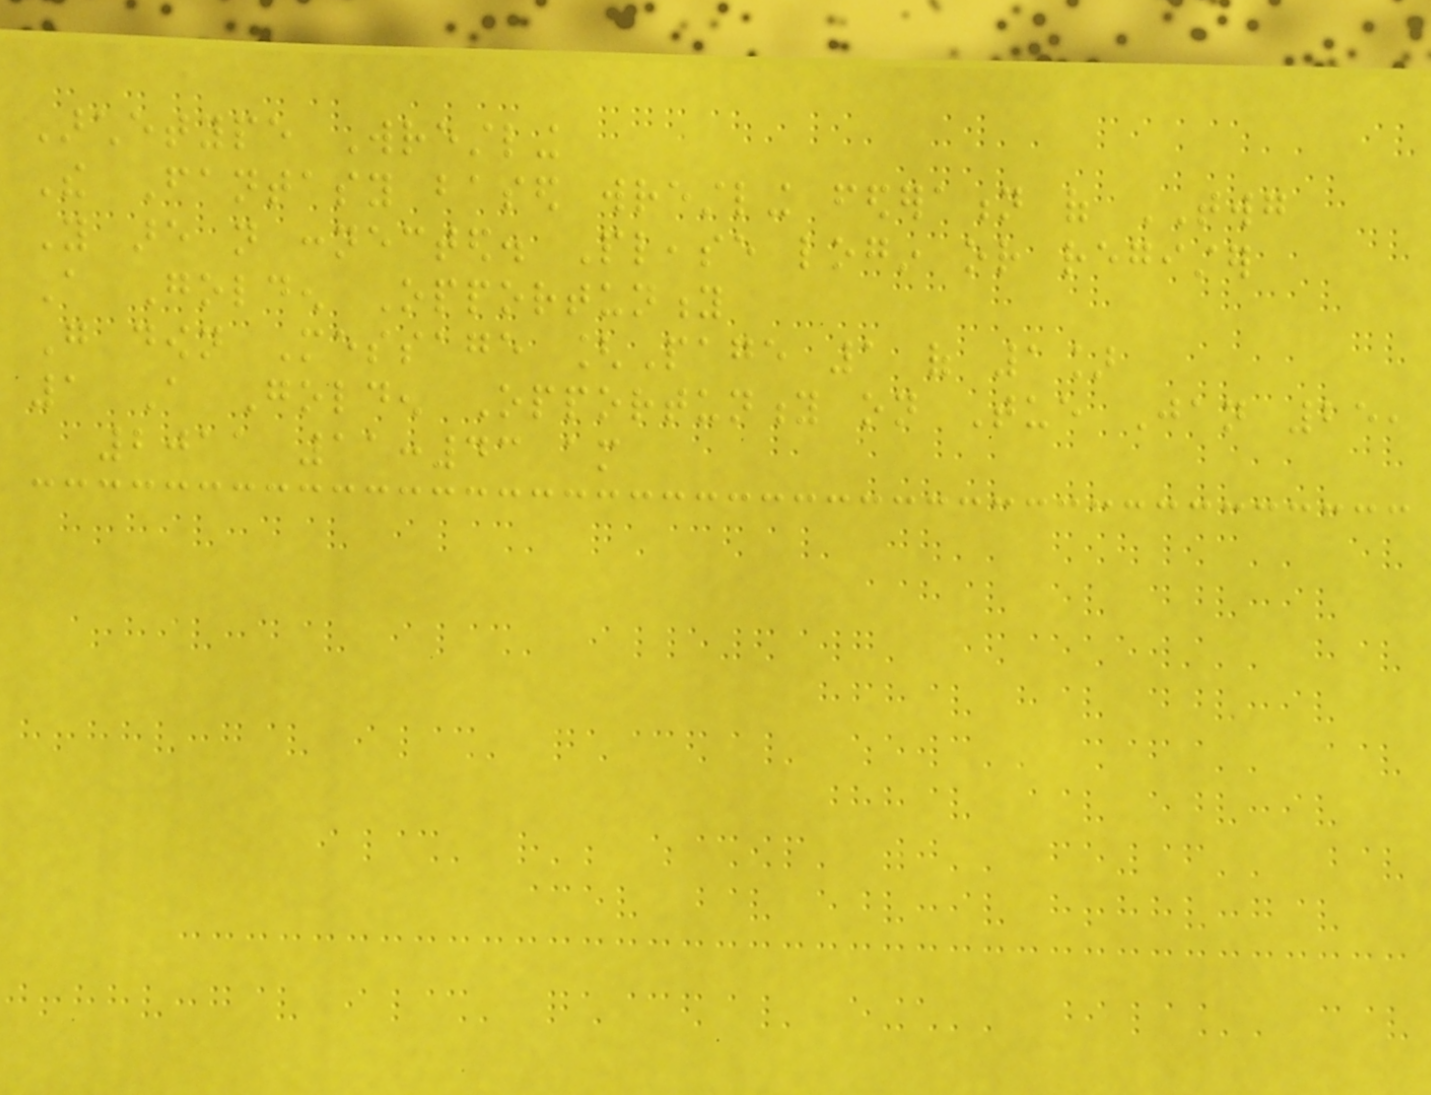Archetype Wrestling
The Fantasy based wrestling federation of TWG
You are not connected. Please login or register
A Golden Opportunity
Go down Message [Page 1 of 1]
1 A Golden Opportunity on Tue Jan 25,
2011 11:43 am
